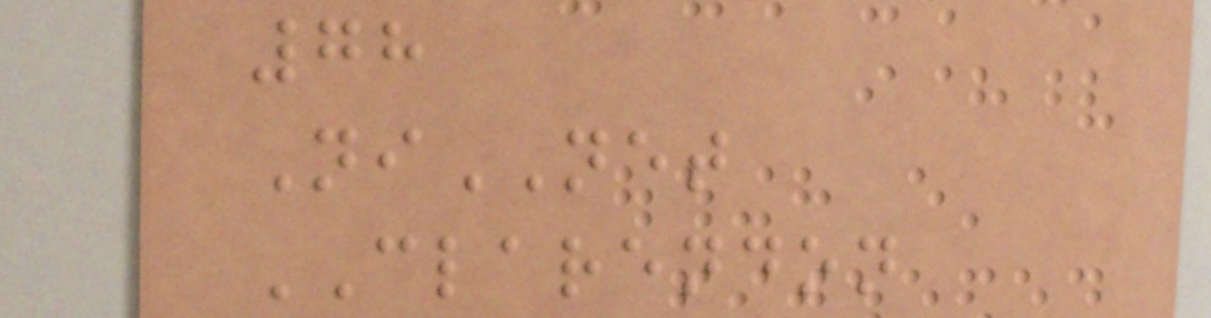78
NiNET
CLARENDON
